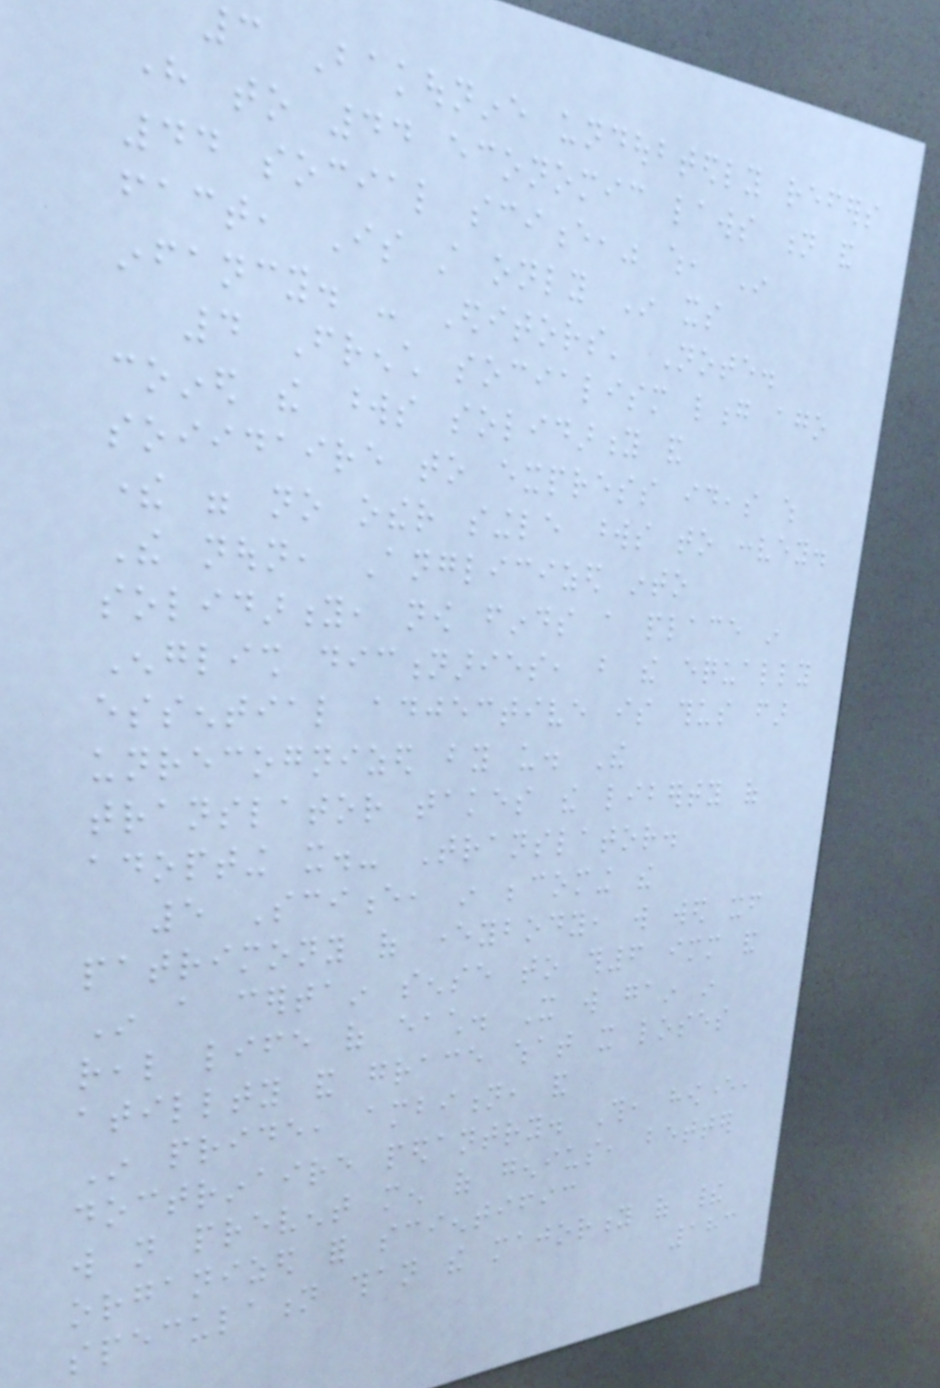3 Bakounine undoubtedly refers
here to 44 economic laws n and
44 social science," which, In
fact, Is still only In its
infancy. - Editors' Note.
4 French socialism long ago
coined the words solidarity and
soiidaire to express ideas which
there were no other single words to convey.
The noun, Anglicized into
solidarity, now finds a place in
English dictionaries, but the equally
essential adjective is thus far
unrecognized by us. The
translator takes the liberty of
adopting it.- Translator.
5 Science, in becoming the
patrimony of everybody, will wed itself
In a certain sense to th6 immediate and
real life of each. It will gain in
atillty and grace what it loses
In pride, ambition, and
doctrinaire pedantry. This, however,
will not prevent men of genius, better
organized for scientific
speculation than the majority of their
183
